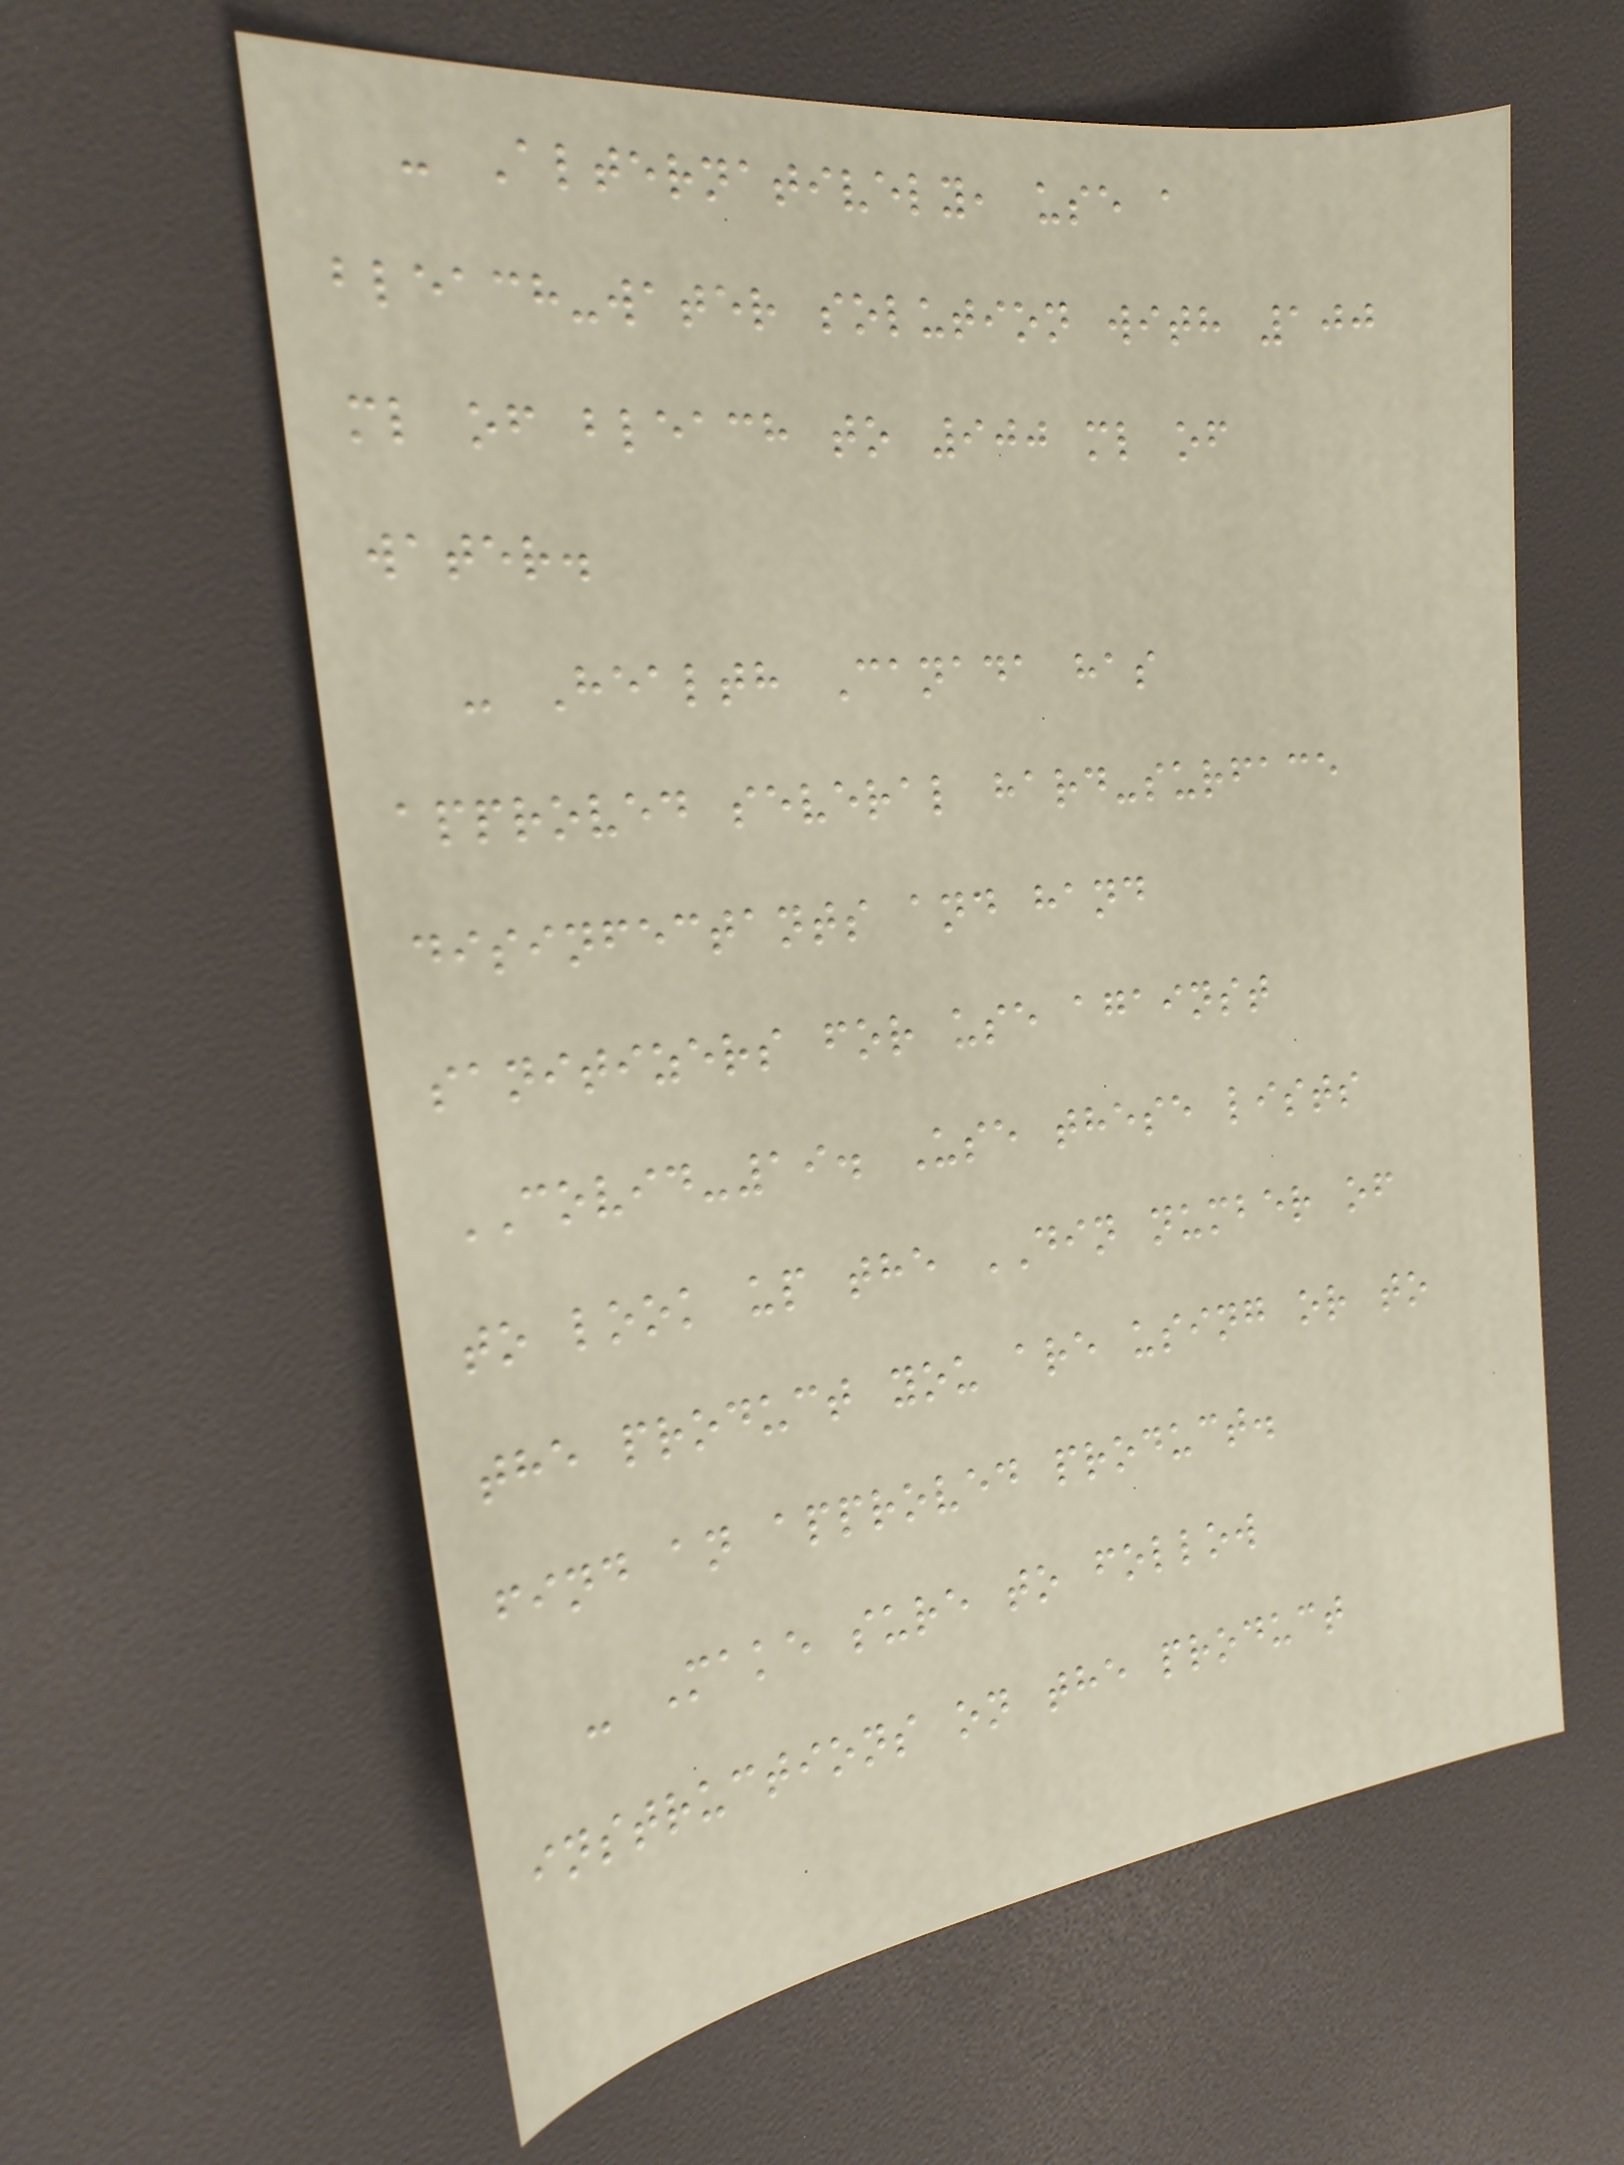- Alternatively, use a
bleach-water solution with 100
ml of bleach to 900 ml of
water.
- Health Canada has
approved several hard-surface
disinfectants and hand
sanitizers for use against
COVID-19. Use these lists
to look up the DIN number of
the product you are using or to
find an approved product.
- Make sure to follow
instructions on the product
